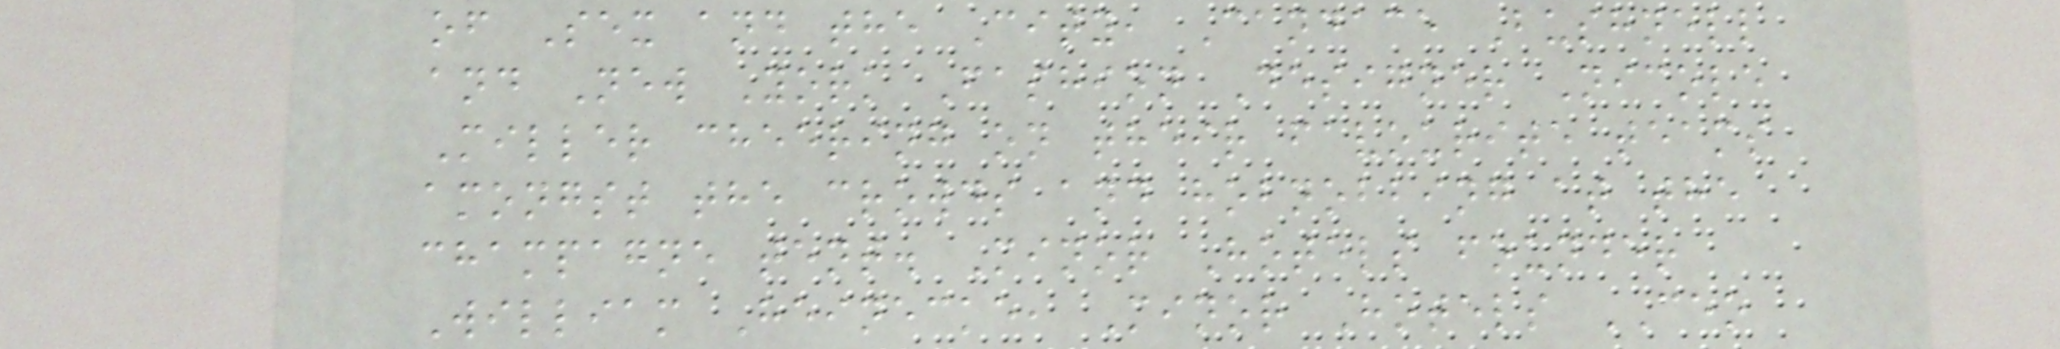of Sex and the City, Candace Bushnell
and New York Fashion Designer Nicole
Miller cheering on their favourite teams
amongst the crowds and hobnobbing at the
champagne tent. Minor Hotels founder
William Heinecke, Minor Hotels CEO
